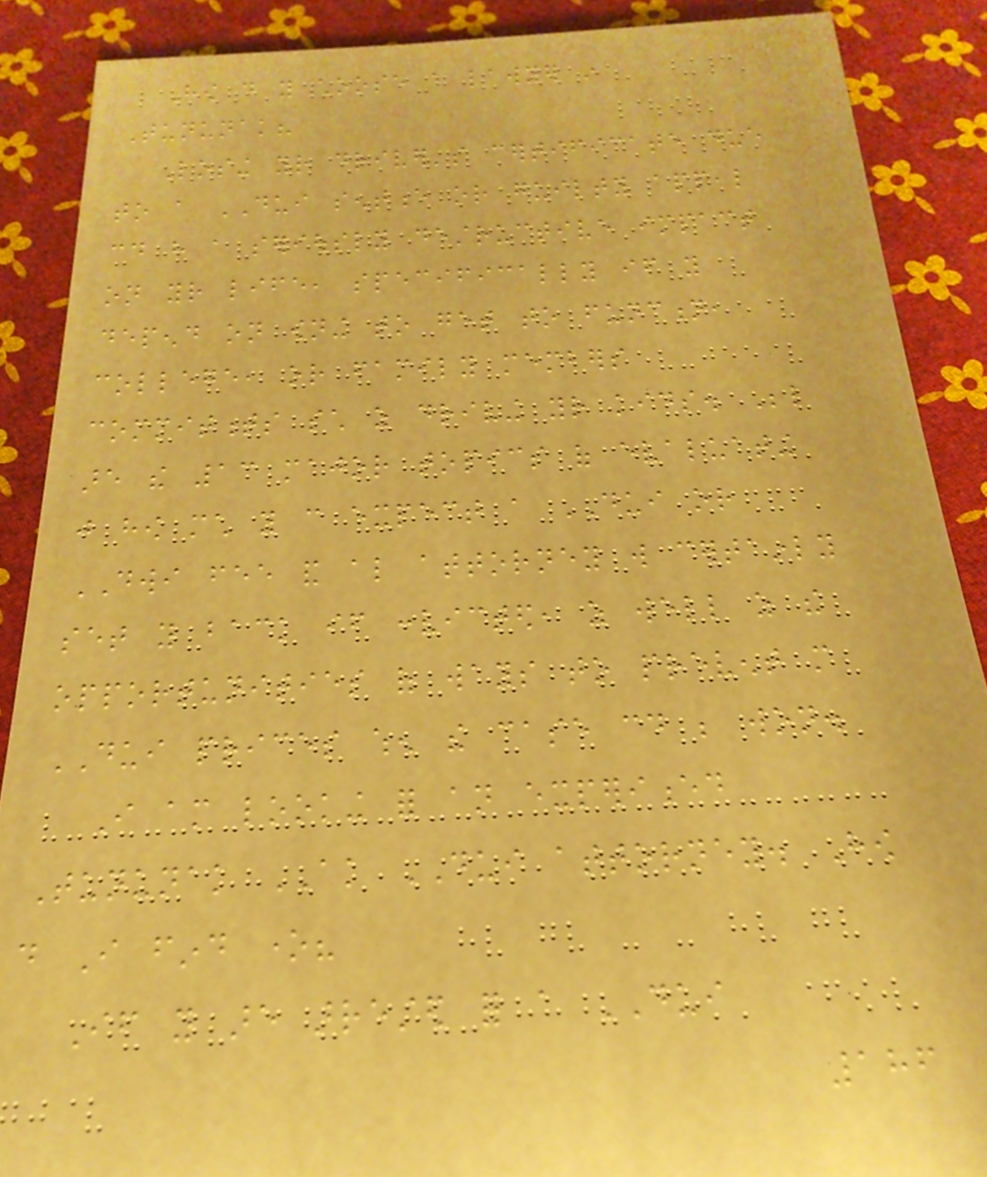How do you choose a lawyer in
Tununak?
Losing your driver's certificate due
to a DUI sentence or guilty appeal
could have a seriously destructive impact
on your life, specifically if you
depend on owning to get to function,
college, or family members
commitments such as driving your kids. Below
are the 13 major topics of evaluating
just how much you can expect a DUI or
DWI fee and also attorney will certainly
set you back if convicted, as well as the
opportunities of ways to prevent more
DUI prices when the case could be won.
I am looking for an experienced
Tununak AK DUI attorney. How
do I find one?
If you are arrested for a DUI
186
